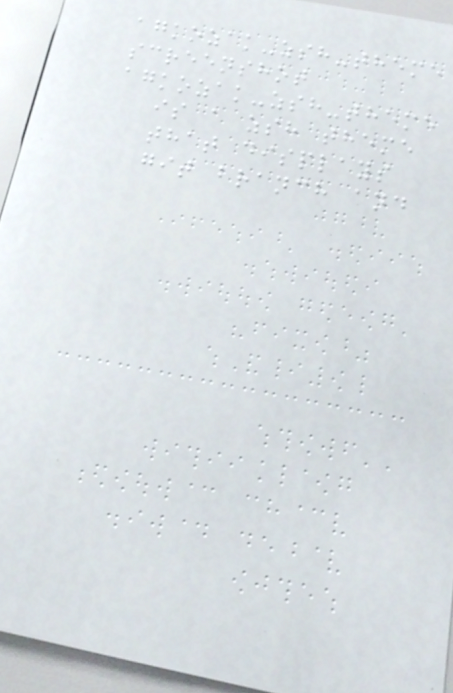agkozak-zsh-theme
screenshot
agkozak-zsh-theme
is a zsh theme
that displays
git branch and
